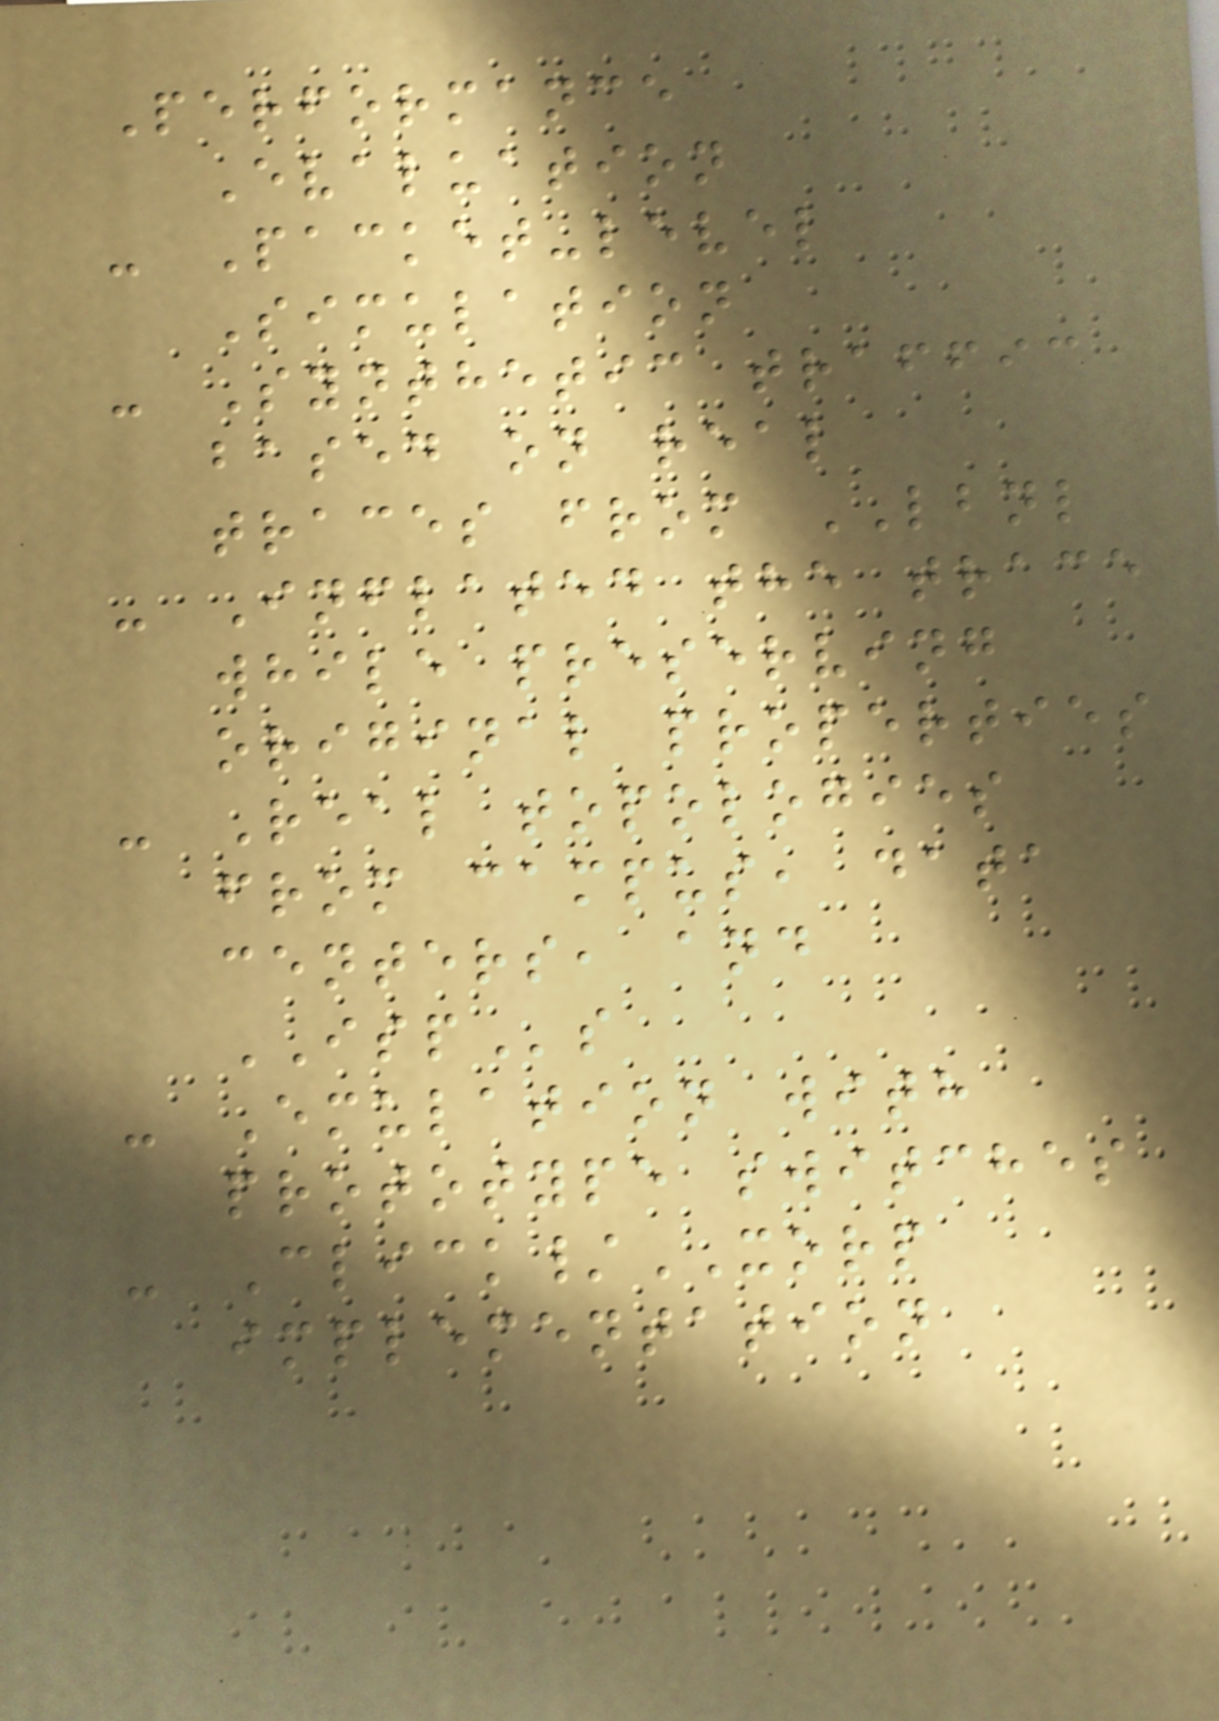Performance
Evaluation
- Packet-level
Simulation
- Synthetic traffic
based on real
traces from LBNL
- Inflated the trace
while preserving
original properties
- Real topologies
from campus, data
centers, and
ISPs
- Emulation with
prototype switches
- Click/XORP
implementation
